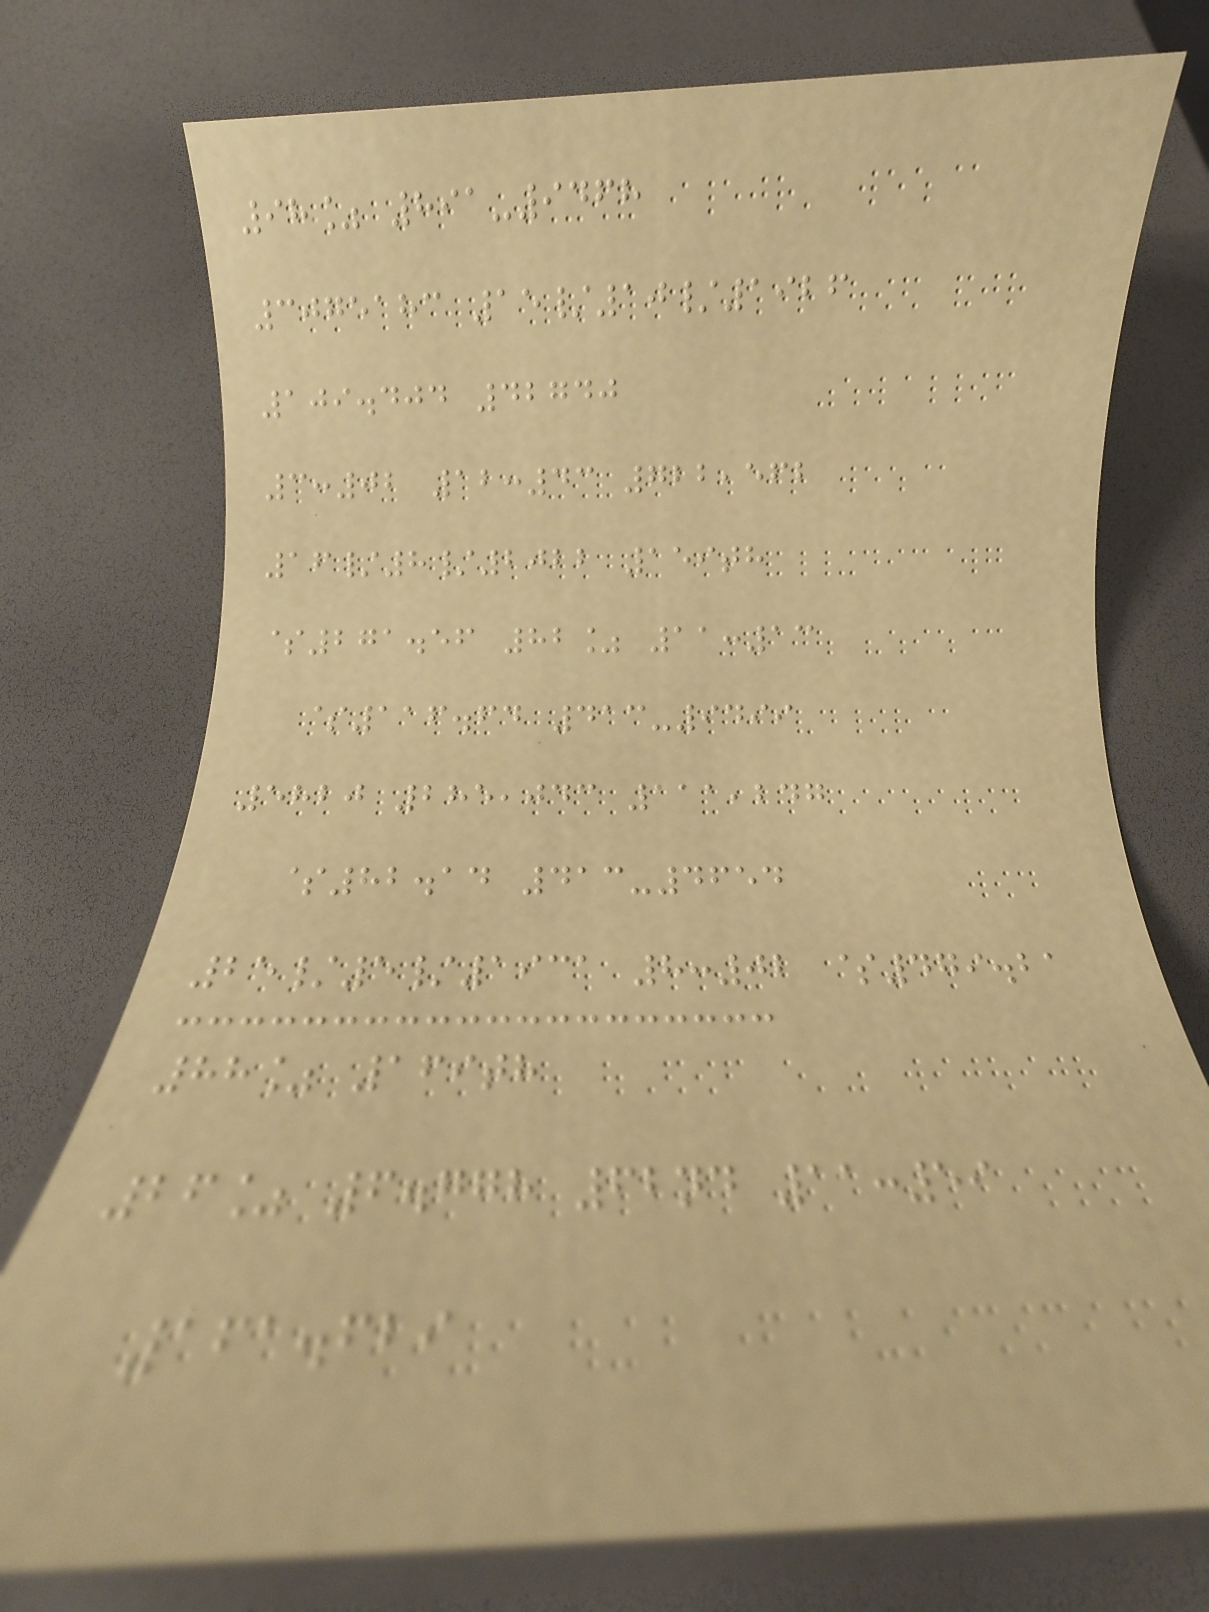98% 891-9468
3075183 15/10/1926
109.404 42740
3:02 12:43 722,562
16/8/2022 159th
$271.56 82% 11:13
$116.64 413-9499
5820 285,043 111,247
$82.14 413-4654
25/5/1931 8:02 $479.21
88% 169th
26% 6.778 62nd 11:59
161.629
